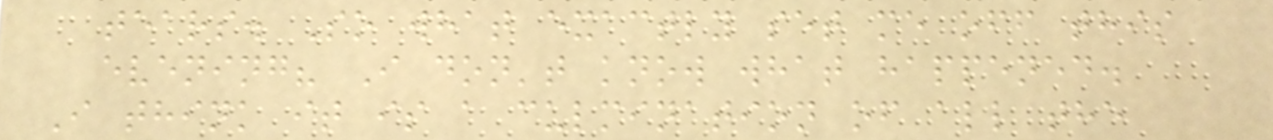tears. So what exactly set me off this
evening? I don't know what happened.
I think it is a culmination of all the
